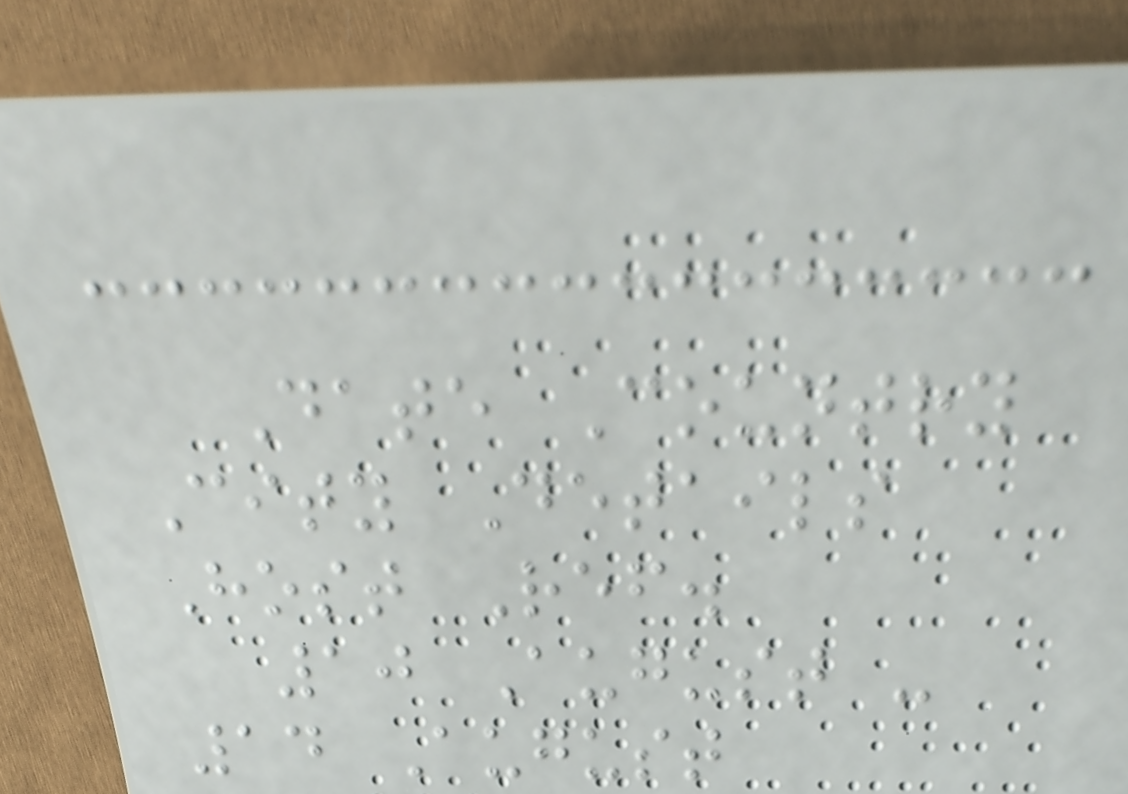Date Country
City Details
Host Ref.
10 August -
14 August
